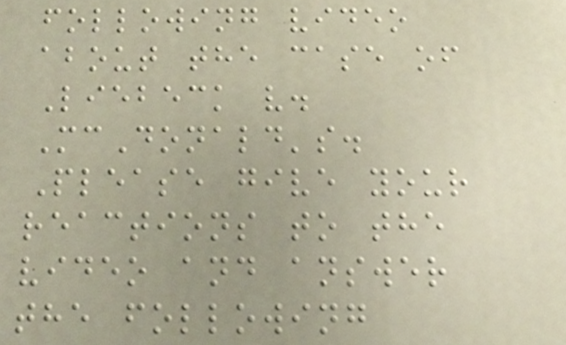following video
about the case of
Liebeck v.
McDonald's.
Please give your
reactions to the
video and answer
the following
